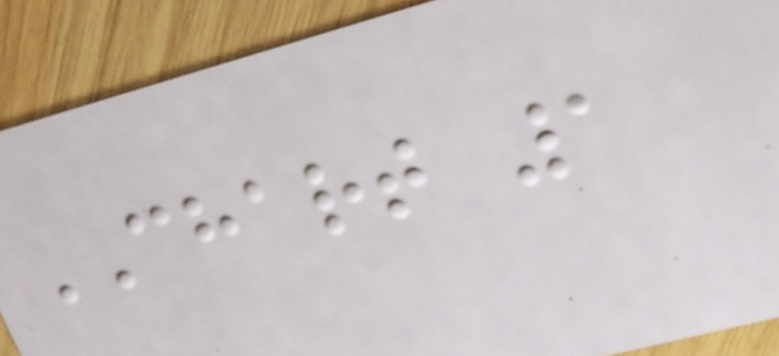CHART 1
